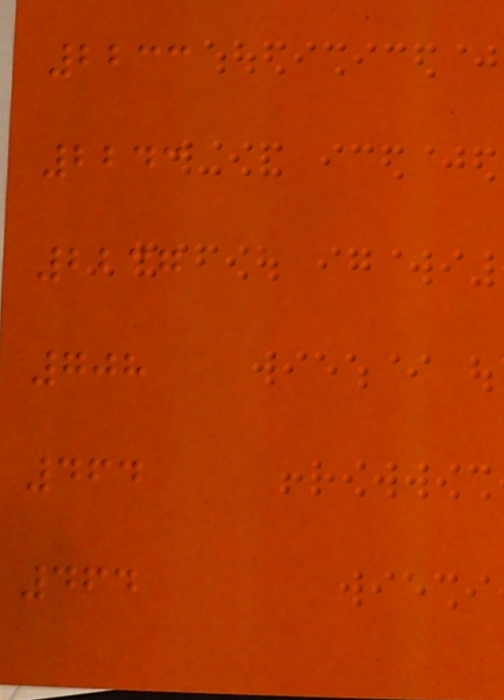2233
2243
2237
708
464
464
